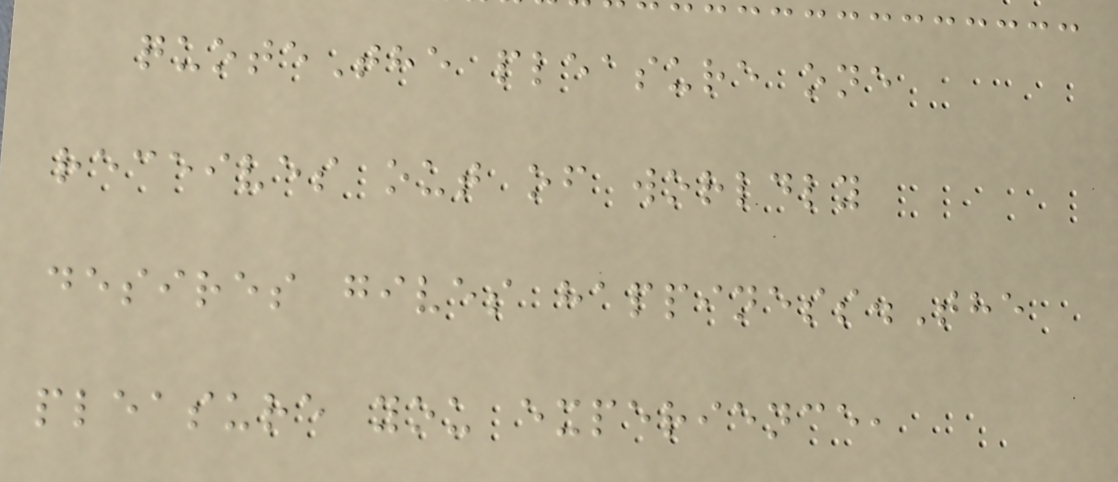quoteThe pleasure one
receives out of worldly
desires gives happiness.The
pleasure you experience,
